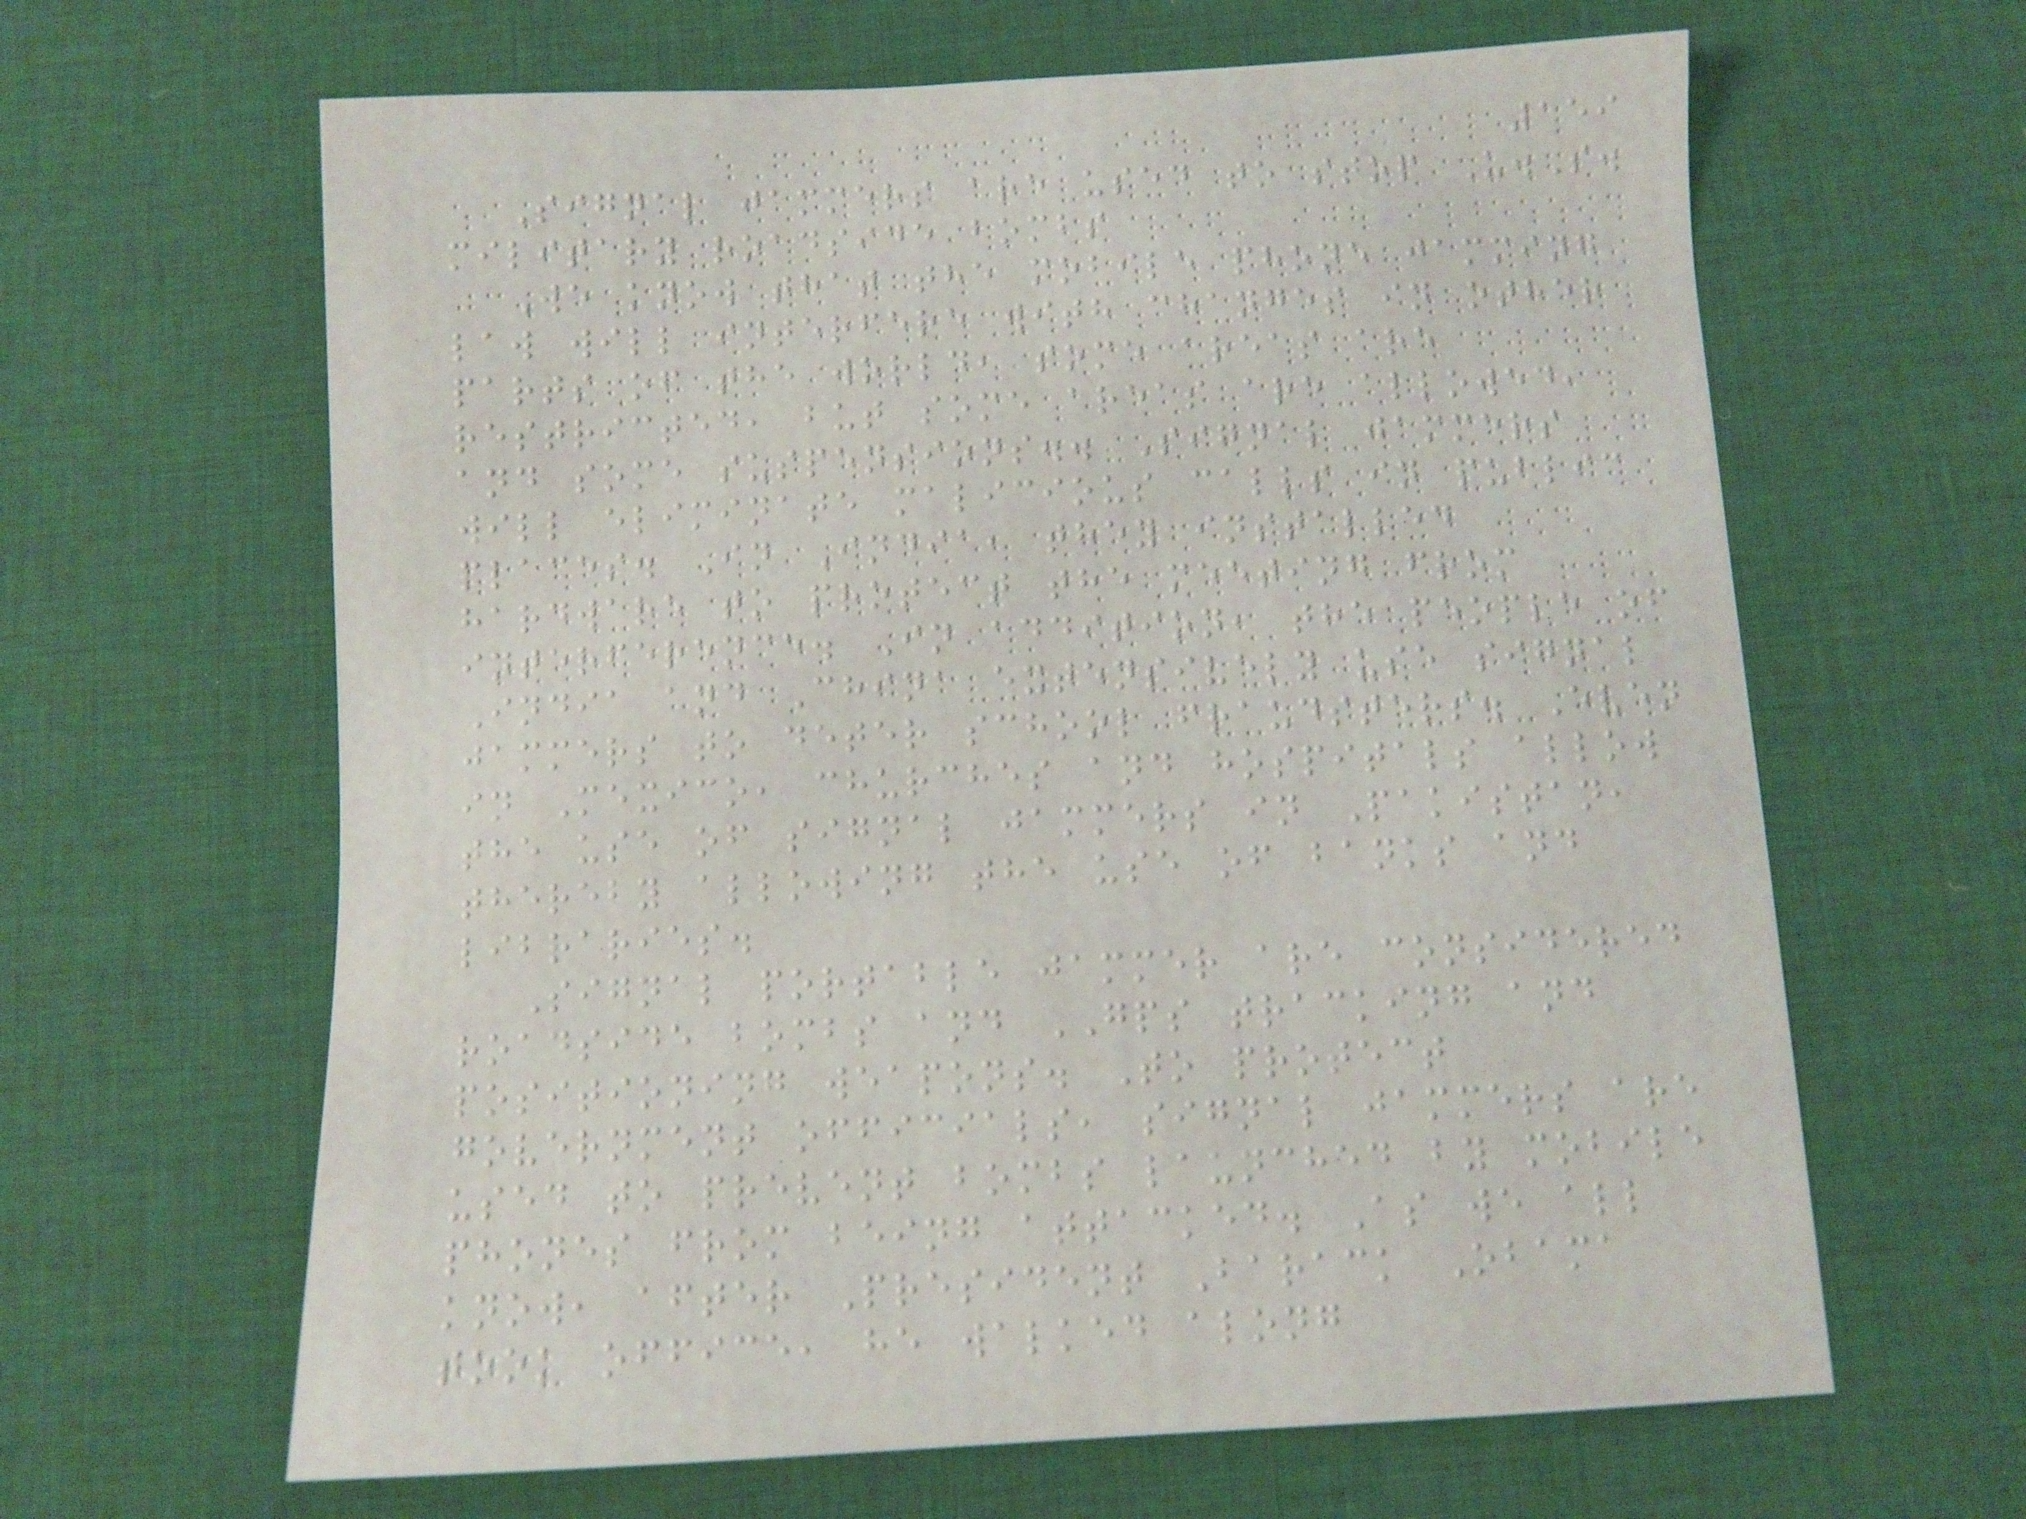159
Signal jammers are used to stop U.S.
military roadside bombs
We know that the mobile phone jamming
law will interfere with changes in other
parts of the world, some areas are
restricted, but some areas are allowed,
and some suspensions.. Signal jammers
will eliminate malicious calls in public
places. In India, they installed
hardware to protect the meeting from
interference. In addition, the people of
India and China extensively use signal
jammers to deter school fraudsters. Even
in Mexico, churches and hospitals allow
the use of signal jammers in Pakistan,
thereby allowing the use of banks and
libraries.
Signal portable jammer are considered
roadside bombs and GPS tracking and
positioning weapons. To protect
government officials, signal jammers are
used to prevent bombs launched by mobile
phones from being attacked. As we all
know, after President Barack Obama
took office, he walked along
